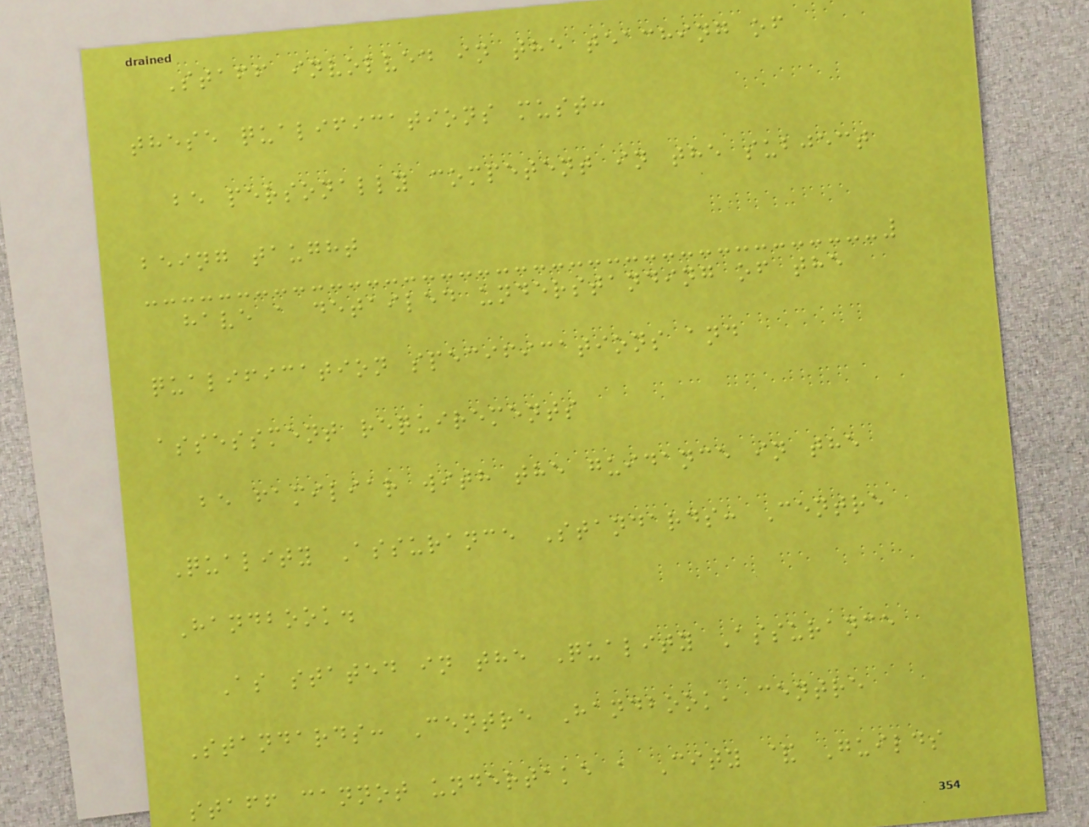Staff involved in the teaching of
these qualifications must:
be personally competent in the subject
being taught
have a detailed understanding of the
qualification specifications and
assessment requirements
be familiar with the guidance in the
Quality Assurance Standards: Centre
Handbook.
As stated in the Quality Assurance
Standards: Centre Handbook, centre
staff cannot undertake a City & Guilds
